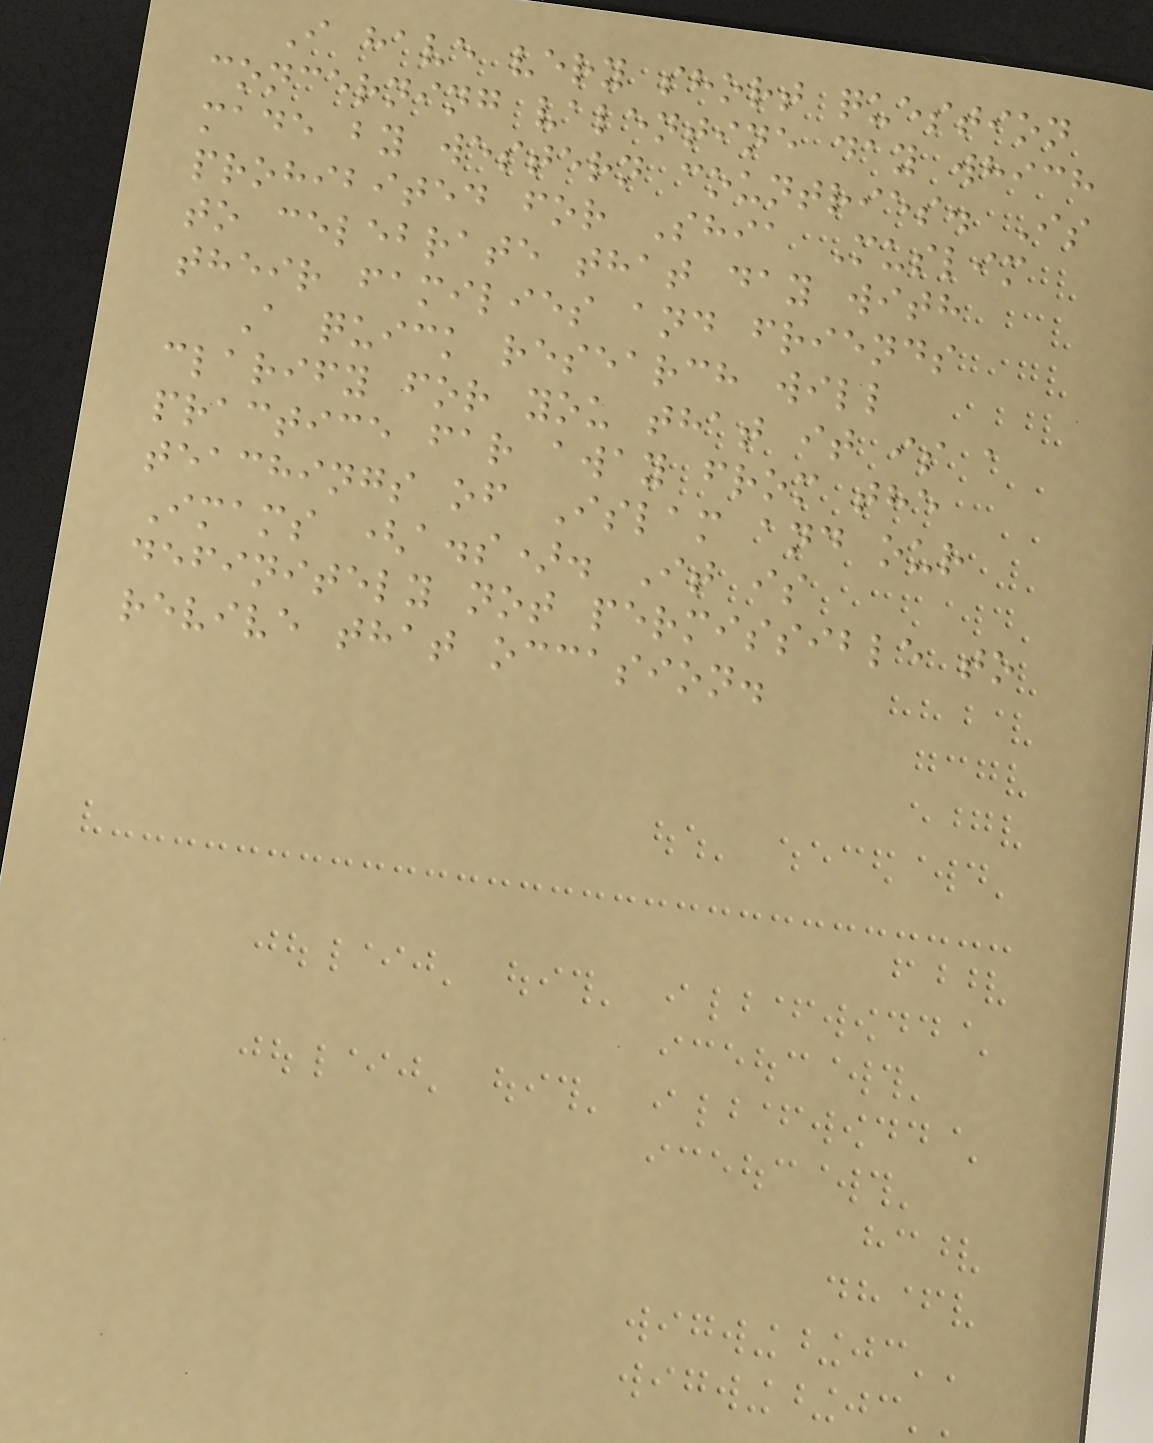I have very short question
concerning valentine day which
made by western countries. Is
prohibited for Shia Muslim
to celebrate that day with
their families and friends
A quick research will
clarify for you that it is a
practice far away from the
teachings of Islam and our
Imams (a.s). It is
definitely not permissible to
revive that occasion.
